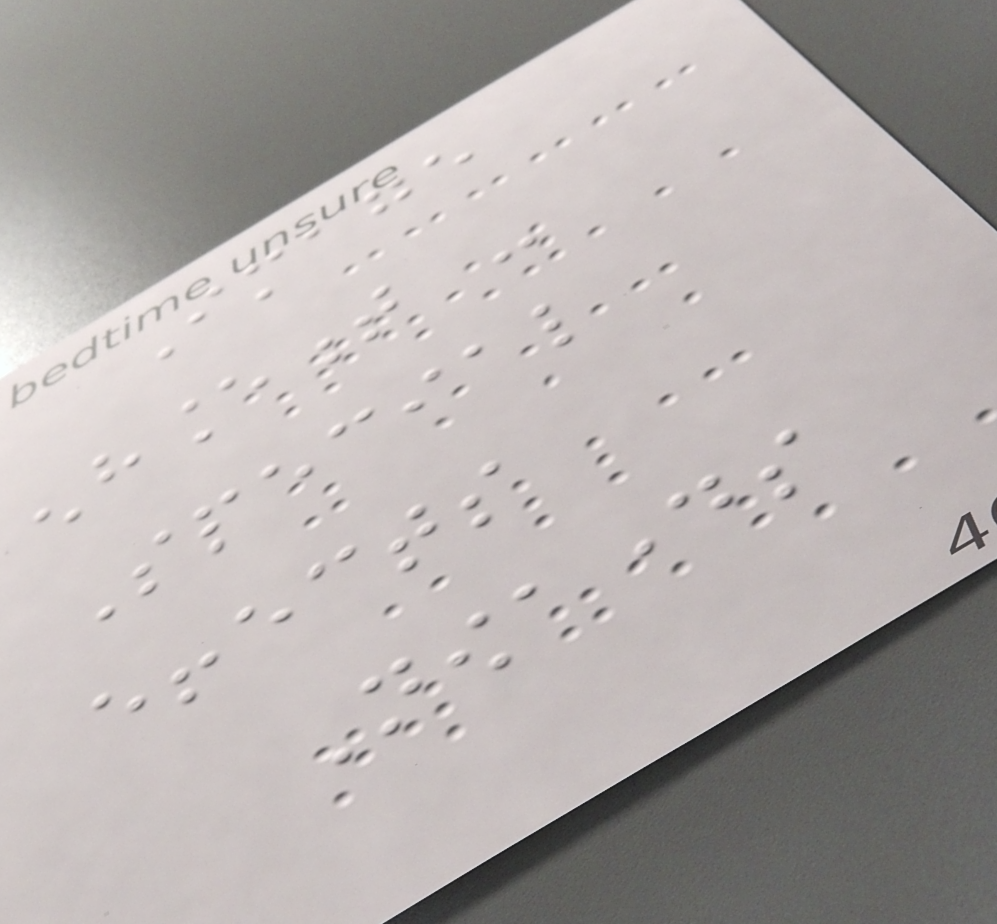Image
enhancement -
Special
effects
Nowadays
